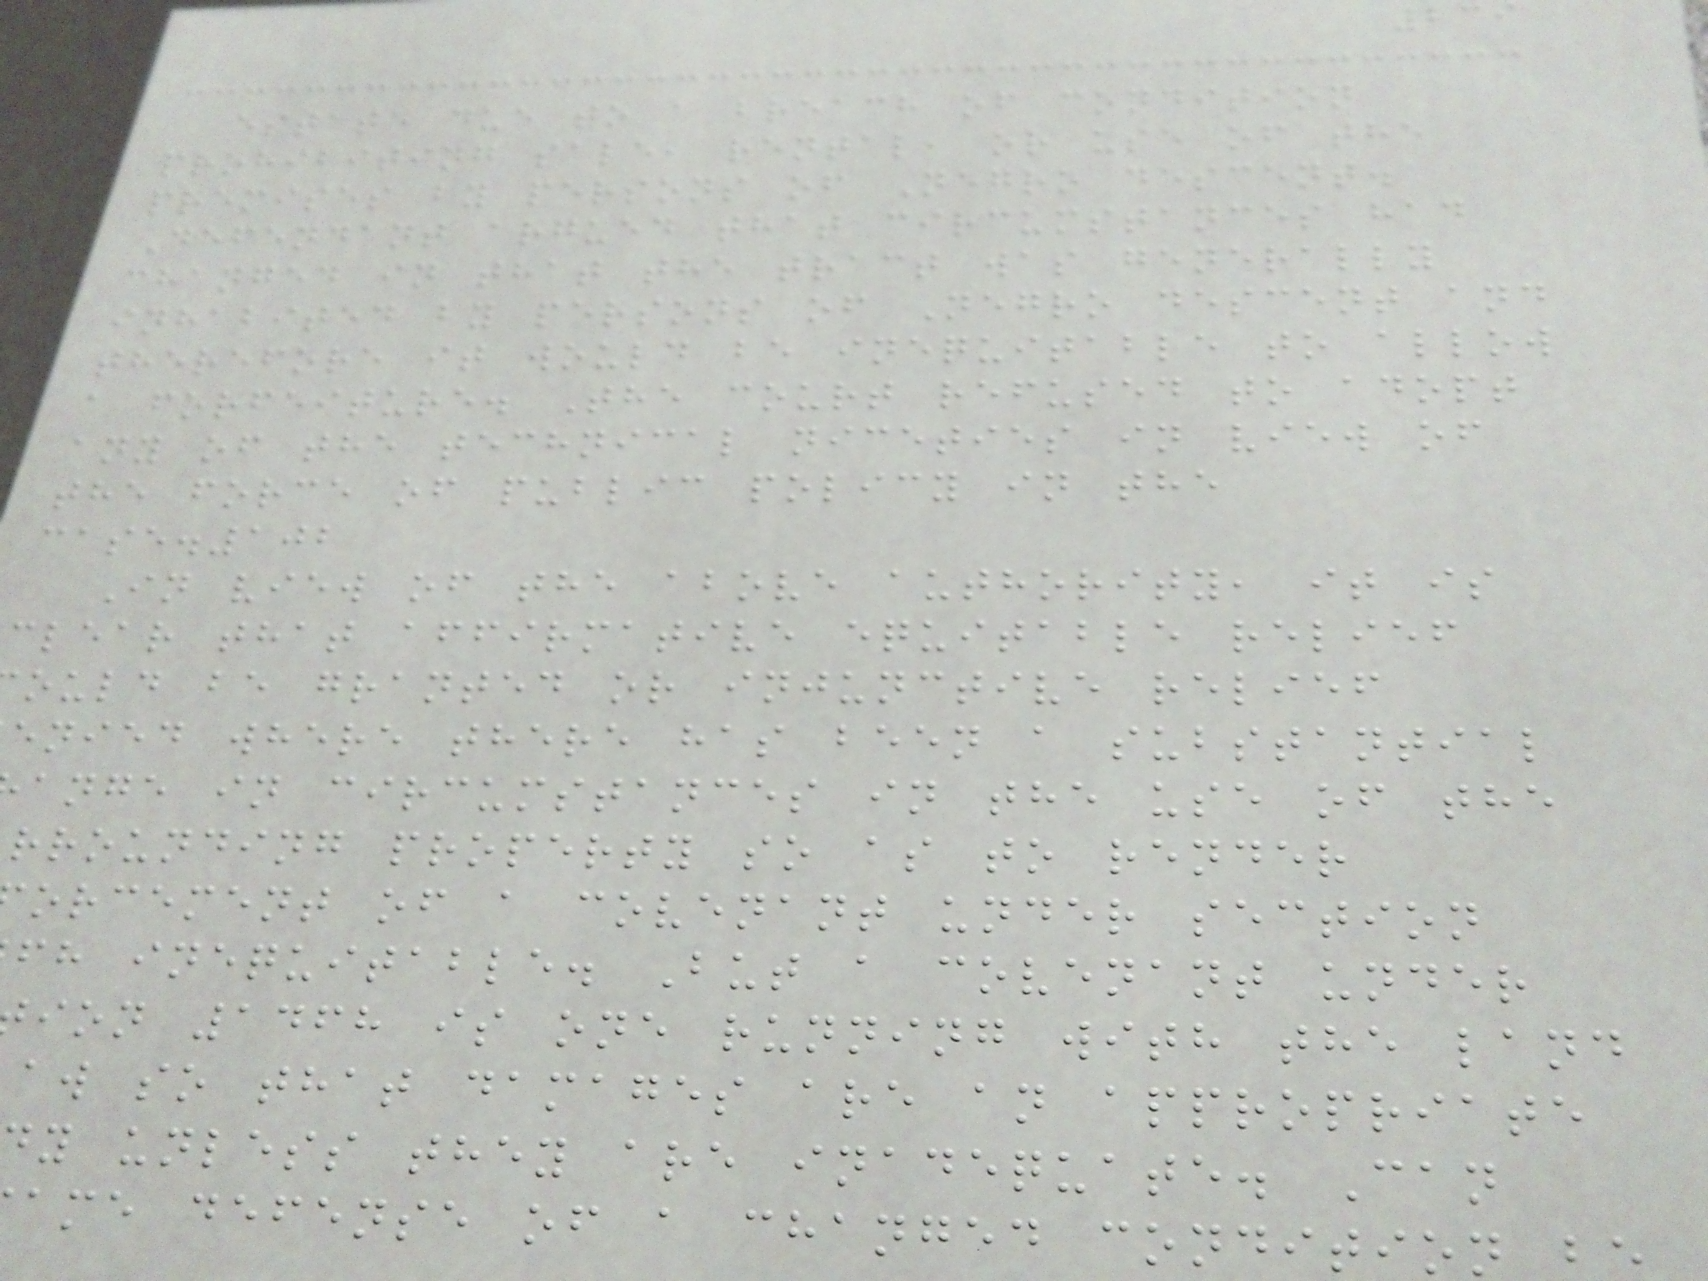estate due to a breach of condition
prohibiting sale, rental, or use of the
premises by persons of Negro descent.
Defendant argued that circumstances had
changed in that the tract was generally
inhabited by persons of Negro descent and
therefore it would be inequitable to allow
a forfeiture. The court refused to adopt
any of the technical niceties in view of
the force of public policy in the
case.102
In view of the above authority, it is
clear that affirmative equitable relief
ould be granted or injunctive relief
enied where there has been a substantial
ange in circumstances in the use of the
rrounding property so as to render
orcement of a covenant under section
fh inequitable. But a covenant under
ion 1468 is one running with the land
aw so that damages are an appropriate
y unless they are inadequate. Can
ame defense of a changed condition
